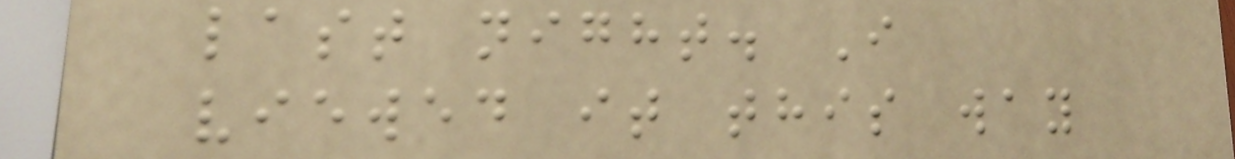last night. I
viewed it this way
